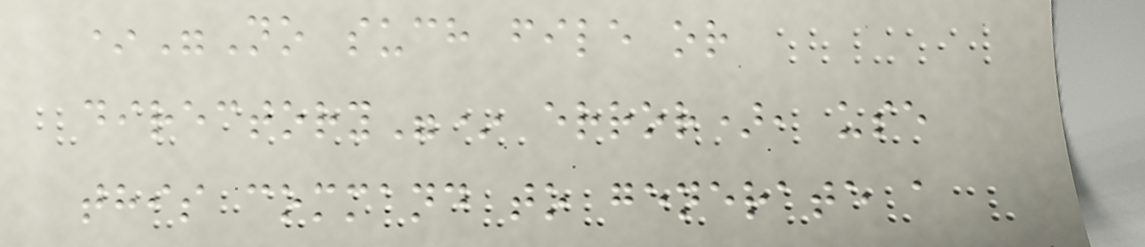*"No such file or
directory"* error), use
this command to generate a
